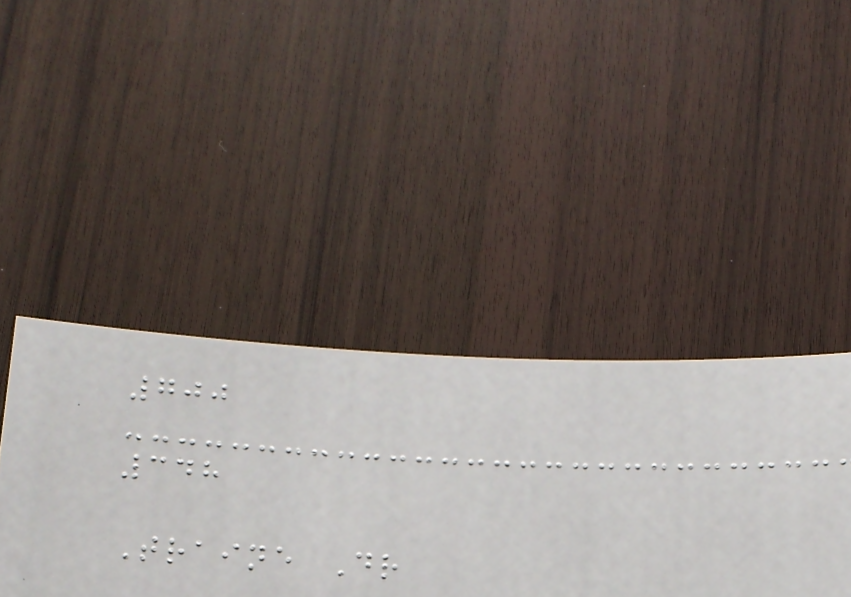700
348
Traine Dr
